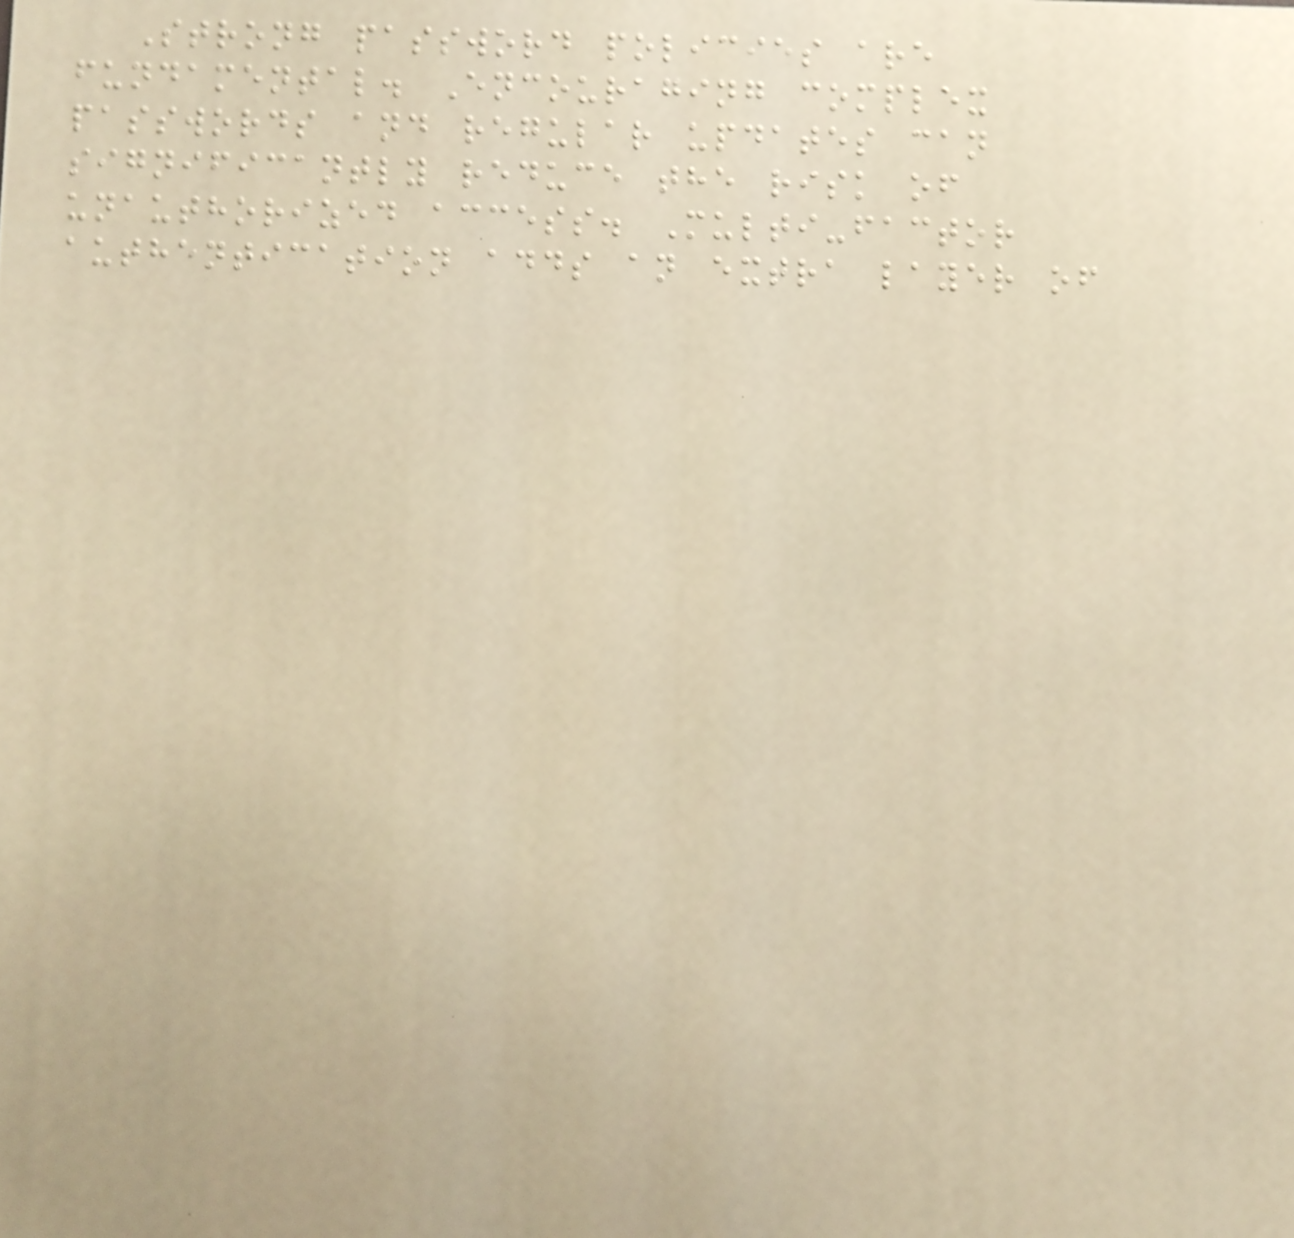Strong password policies are
fundamental. Encouraging complex
passwords and regular updates can
significantly reduce the risk of
unauthorized access. Multi-factor
authentication adds an extra layer of
